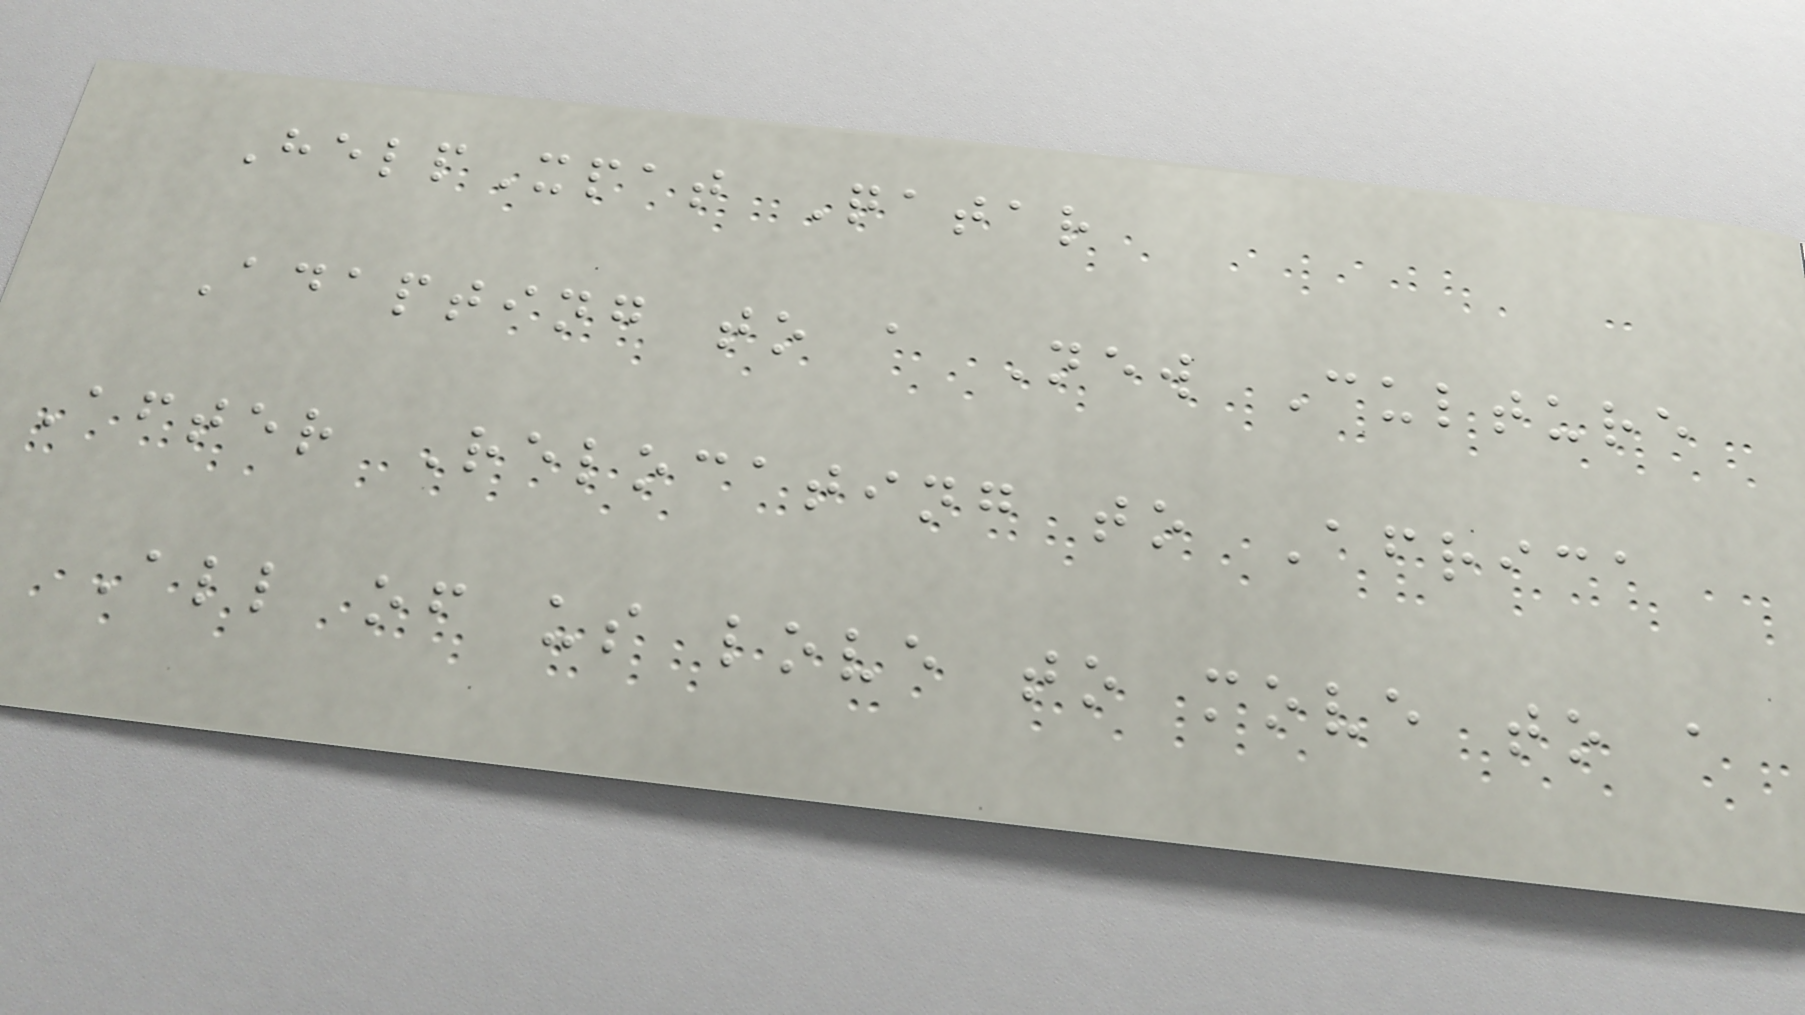HelpXpat Qatar
Adapting to a New Culture
After Relocating to Africa
All of us love to move to a
